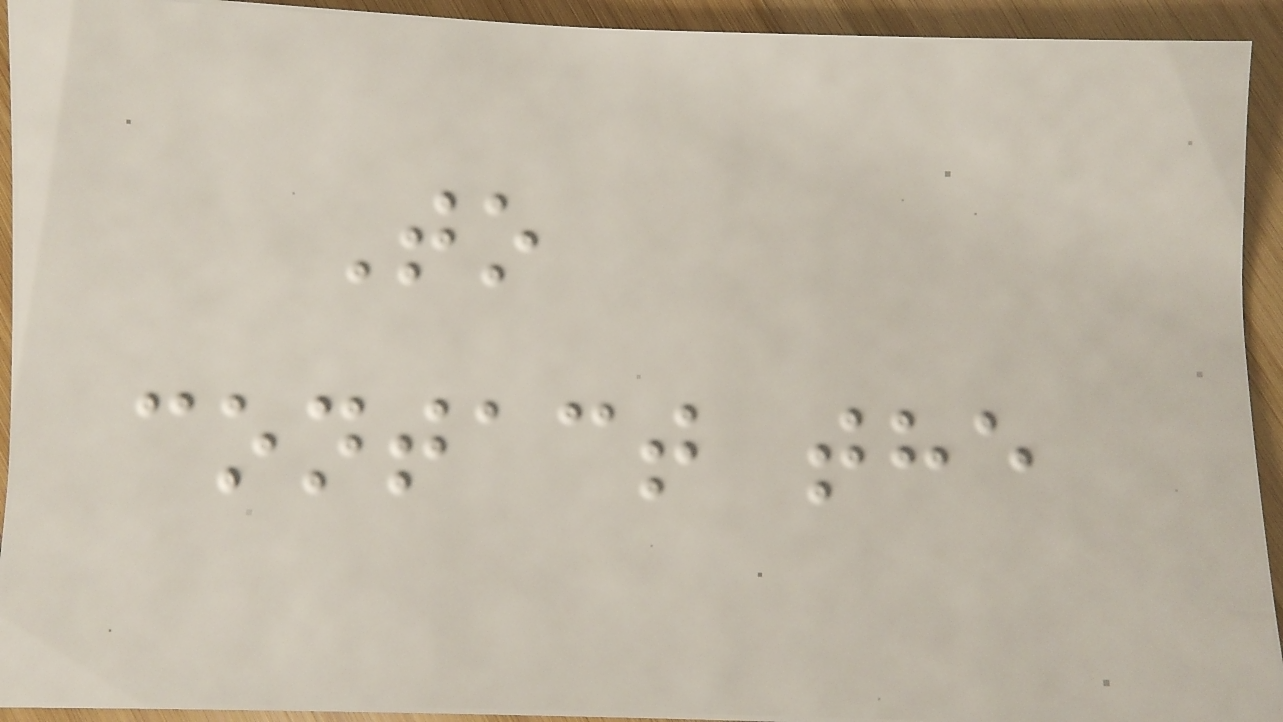To
contact the
